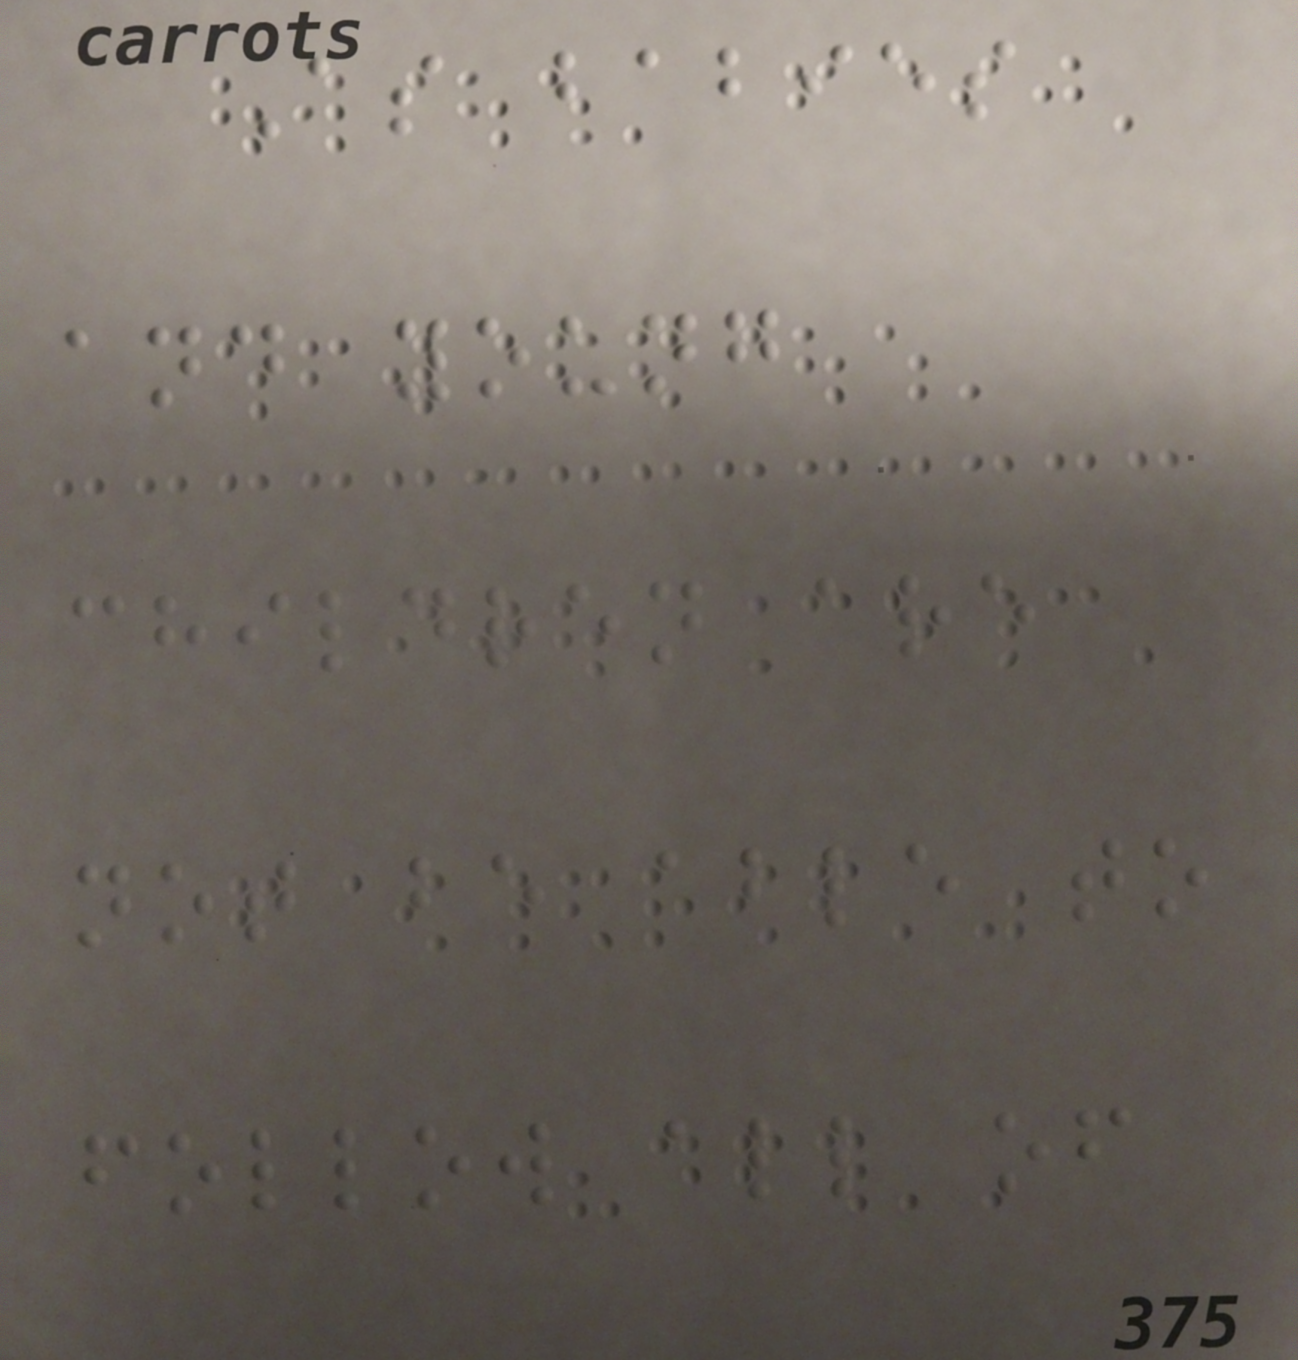As babies
and young
children are
not be able to
follow all of
